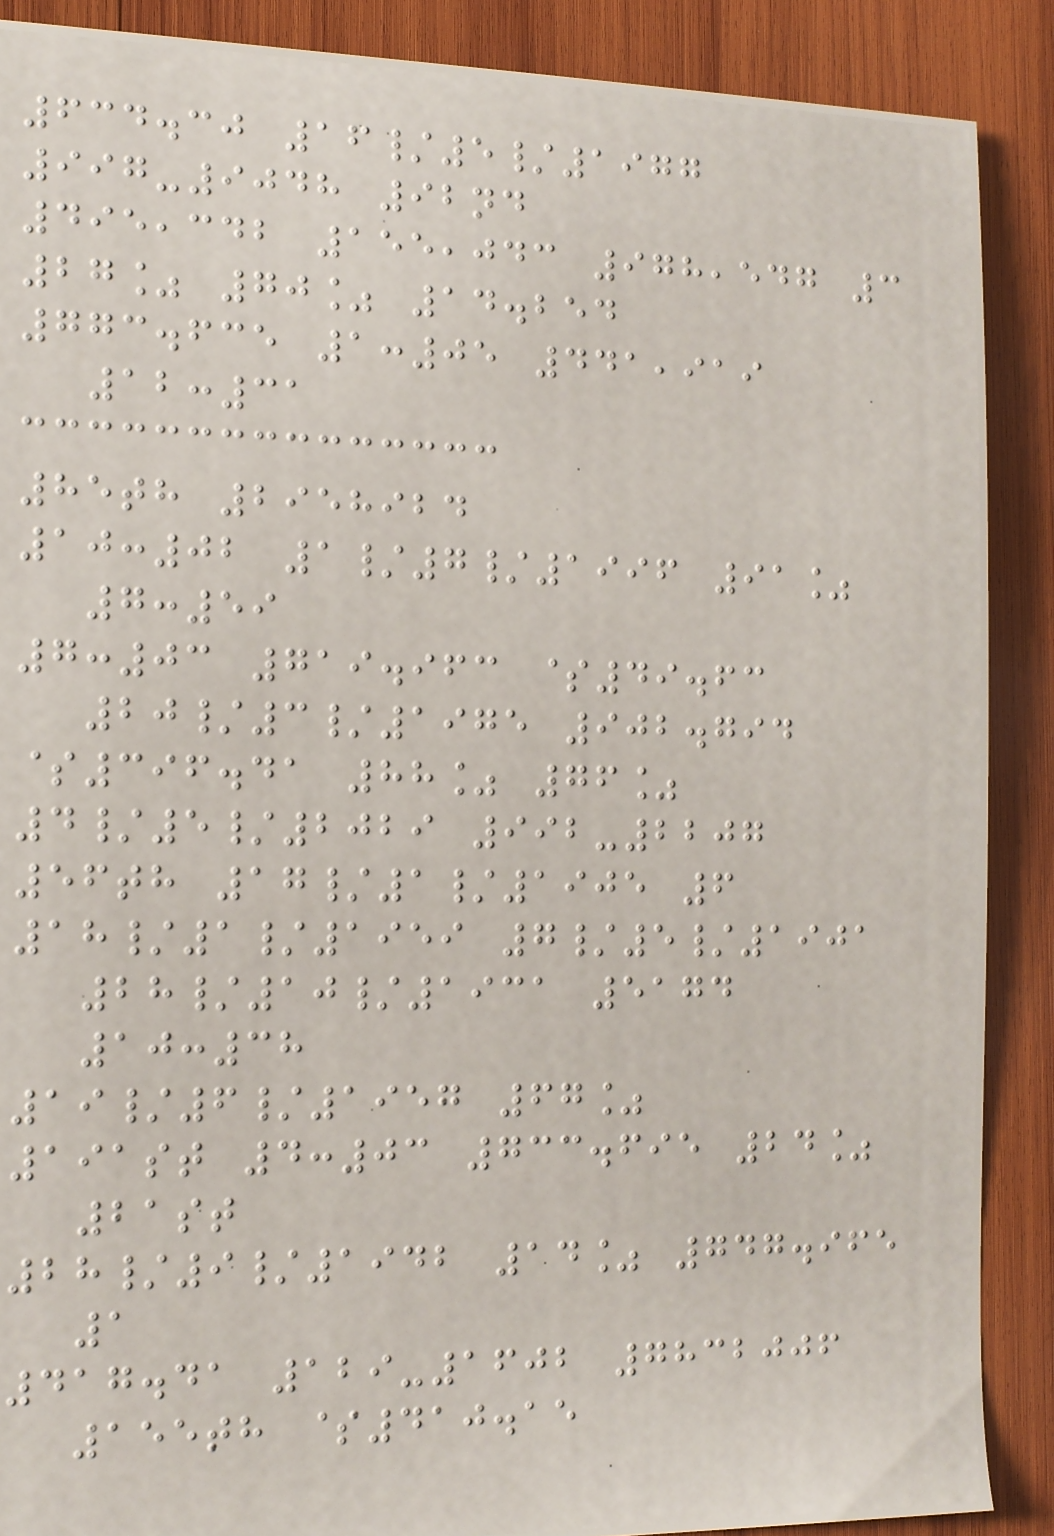634.30 16/5/1977
997-9048 92nd
495,342 155,043 978,547 3
27% 70% 14.254
773.635 1:05 441,919
12:31
85th 2958924
10:02 1/7/1996 91%
7:59
7:03 719.963 $49.63
20/3/1975 902.794
$396.41 88% 76%
4/5/2029 992-2207
56th 17/1/1905 6
18/1/1959 7/5/1901
28/10/1931 5174
10:38
19/6/1957 67%
191st 4:03 733.695 24%
21st
28/9/1942 14% 747.965
1
417.41 129-1602 7832006
155th $410.15
